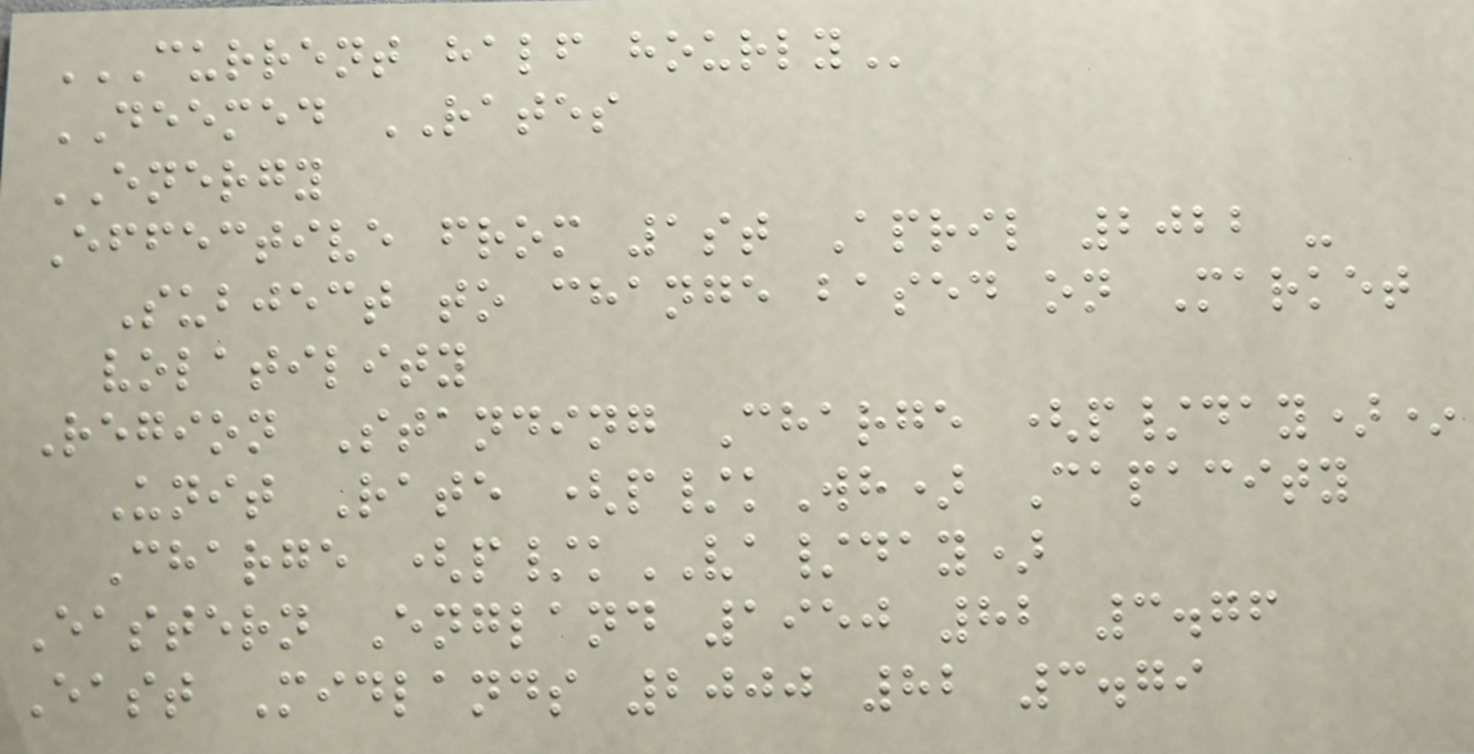CURRENT HALF HOURLY
DEEMED RATES
ENERGY
Effective from 1st April 2022 -
Subject to change based on Market
volatility
Region Standing Charge (p/day)*
Unit Rate (p/kWh) Capacity
Charge (p/kVA/day)
Eastern England 1950 82 3.76
East Midlands 2000 82 3.79
